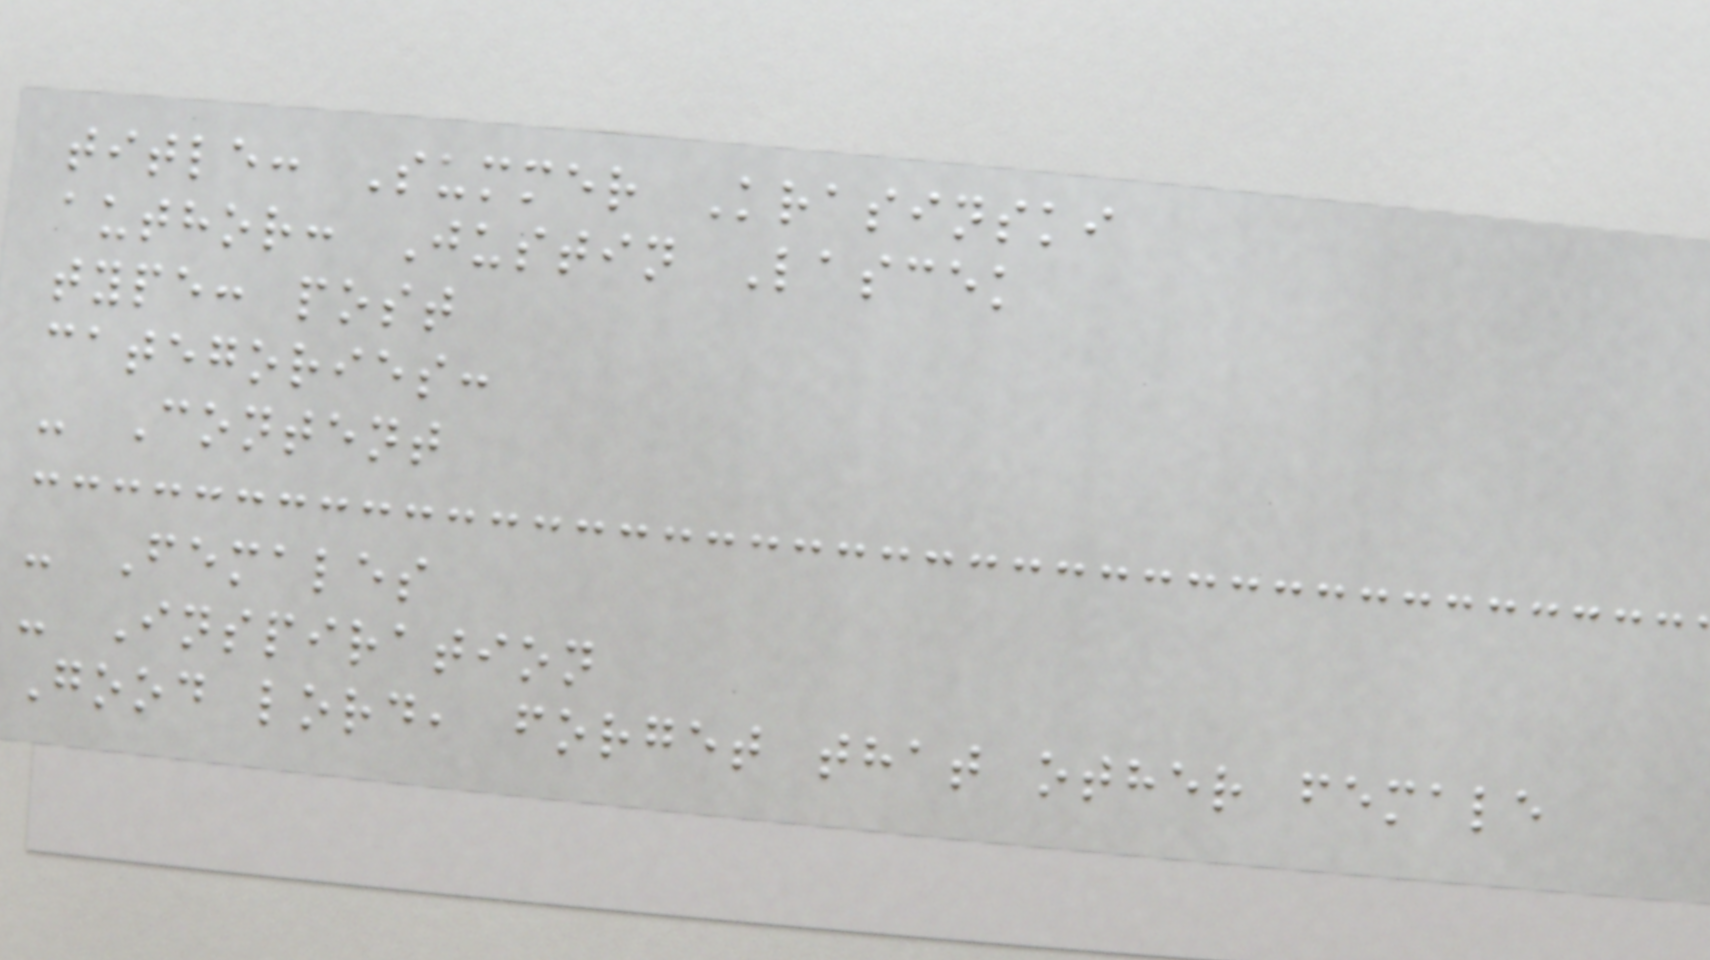title: Summer Krasinski
author: Justin Lascek
type: post
categories:
- Content
- Females
- Inspiration
Good lord, forget that other female
